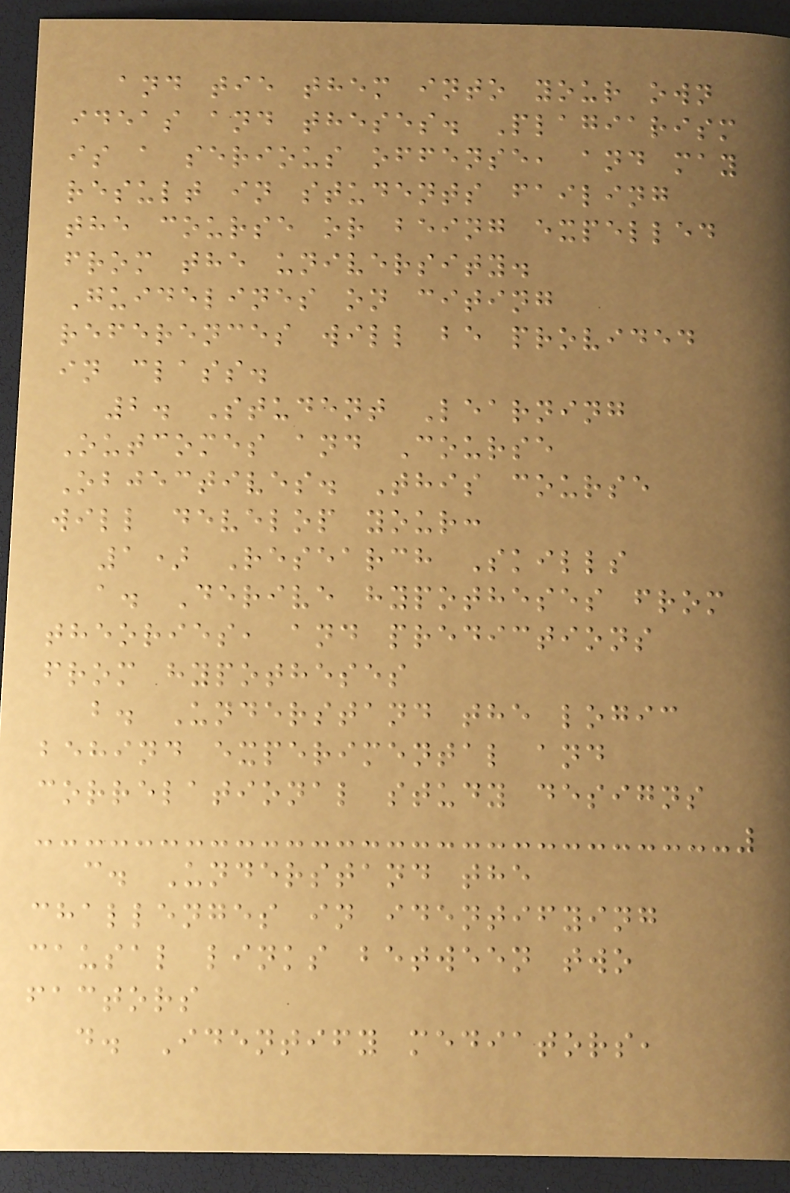and tie them into your own
ideas and theses. Plagiarism
is a serious offense, and may
result in students failing
the course or being expelled
from the university.
Guidelines on citing
references will be provided
in class.
2. Student Learning
Outcomes and Course
Objectives. This course
will develop your:
1) Research Skills
a. Derive hypotheses from
theories, and predictions
from hypotheses
b. Understand the logic
behind experimental and
correlational study designs
c. Understand the
challenges in identifying
causal links between two
factors
d. Identify mediators,
